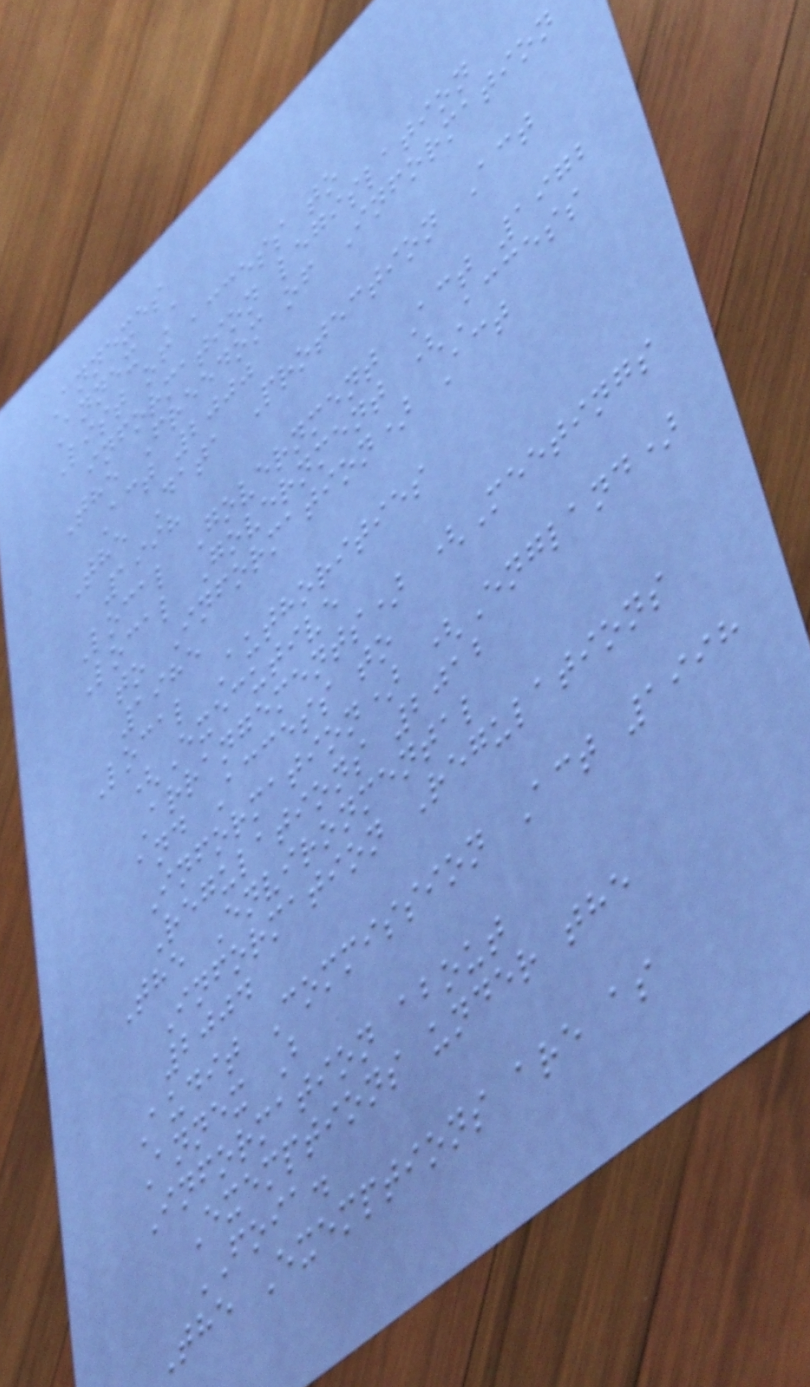Annexes
Annex A
List of access to
information legislation
The Freedom of Information
Act 2000
The Data Protection Act
1998
Local Government Act 1972
Local Government (Access
to Information) Act
1985
Local Authorities
(Executive
Arrangements) (Meetings
and Access to
Information) (England)
Regulations 2012
The Environmental
Information Regulations
2004
Audit Commission Act 1998
Annex B
Information about
Exemptions under the
FOIA.
The Exemptions are as
